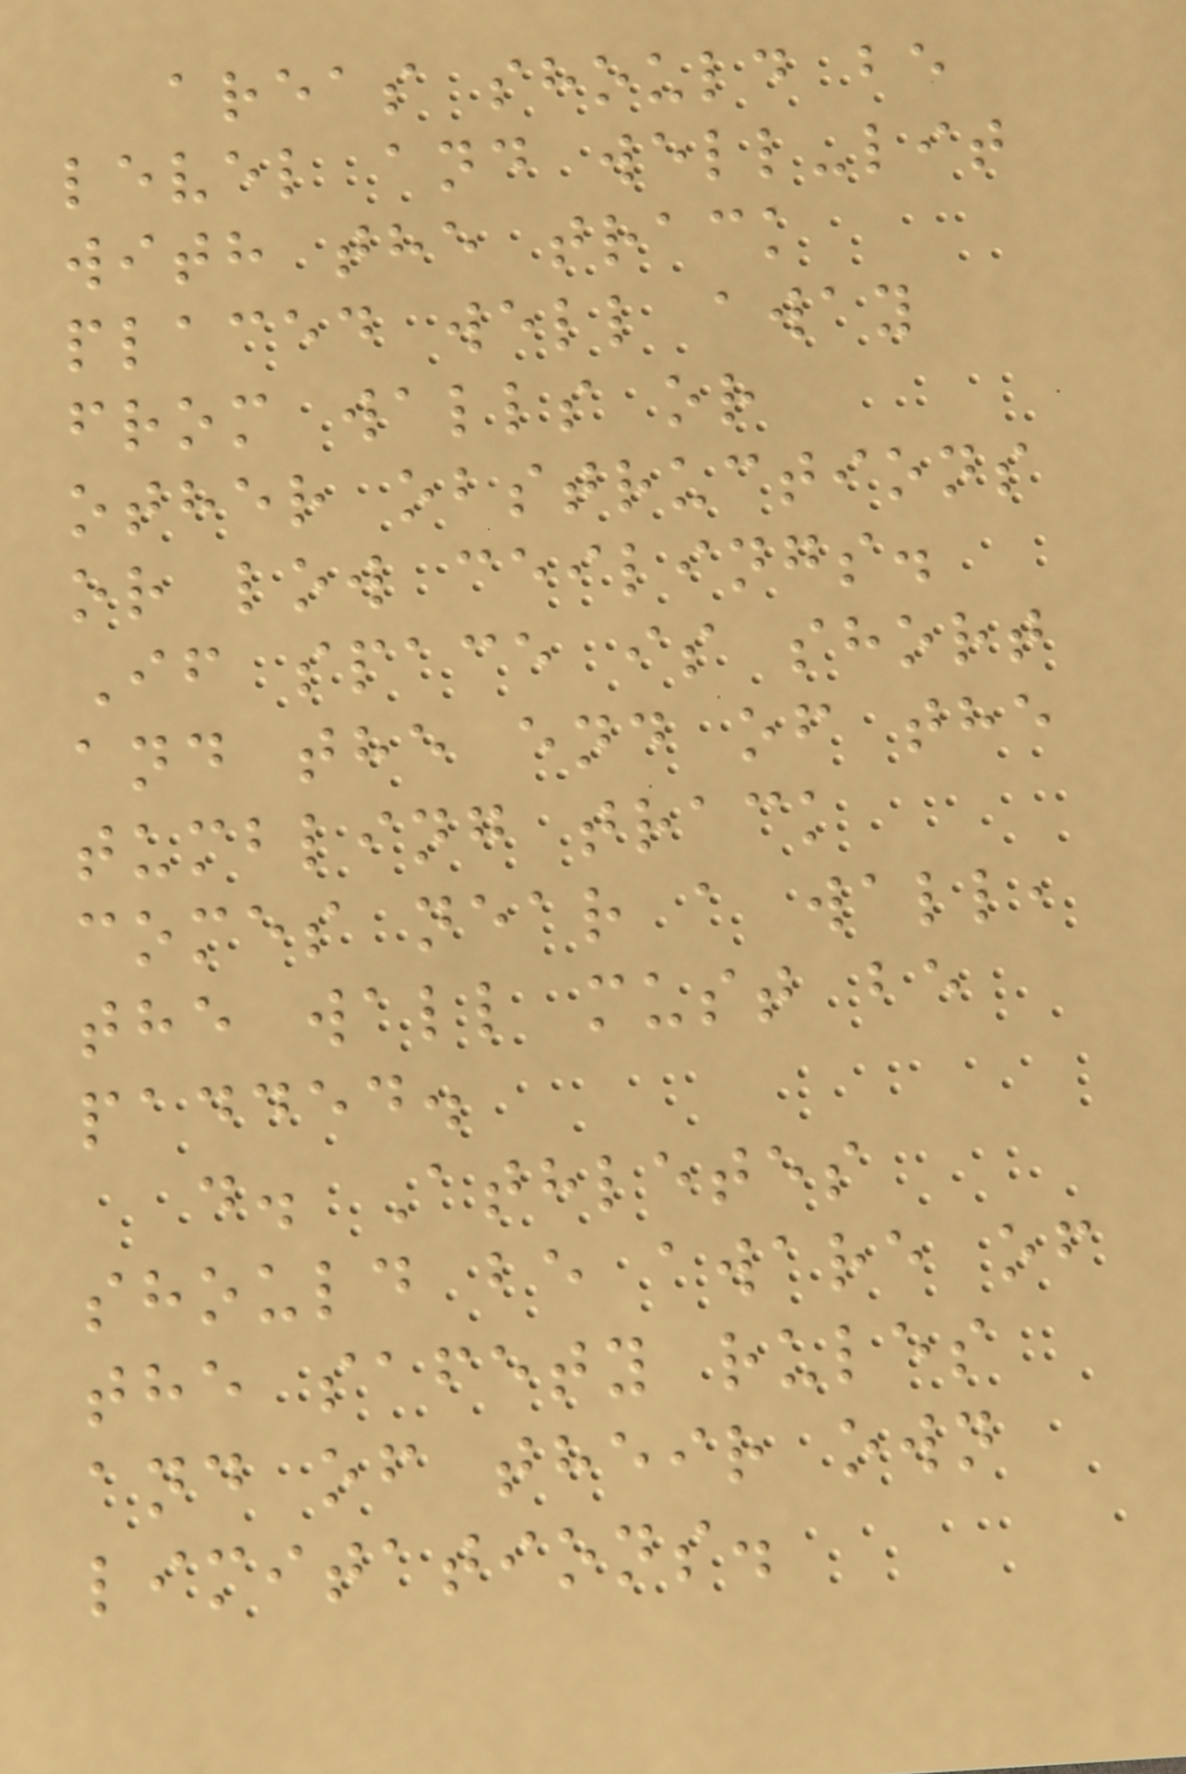areas should be
level and well-lit
with the track
placed well away
from walls or
other obstructions
or low ceilings.
If space is short
and the end of the
tumbling track
comes near a wall,
the wall must be
padded.
d. Athletes
should be aware of
the safety rules
and of their own
limitations.
